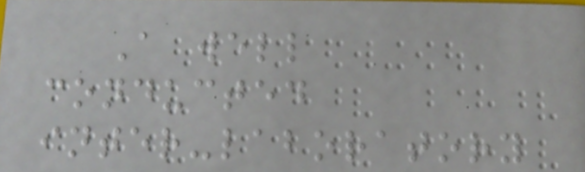A well
conducted
inter-laboratory
